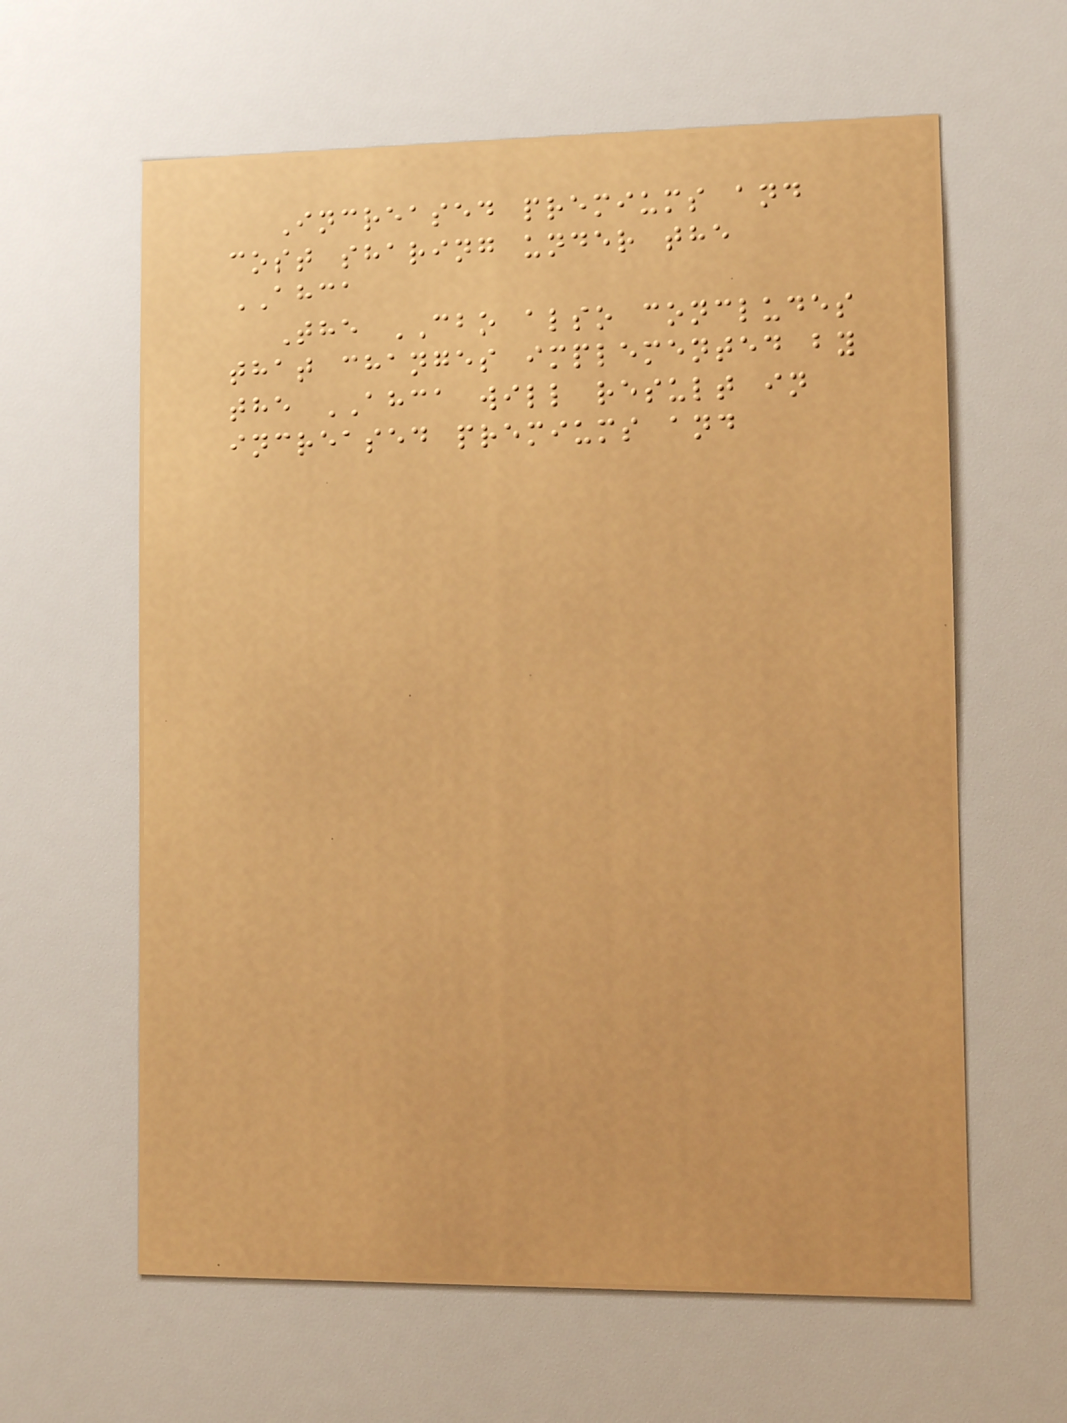Increased premiums and
cost sharing under the
AHCA
The CBO also concludes
that changes implemented by
the AHCA will result in
increased premiums and
